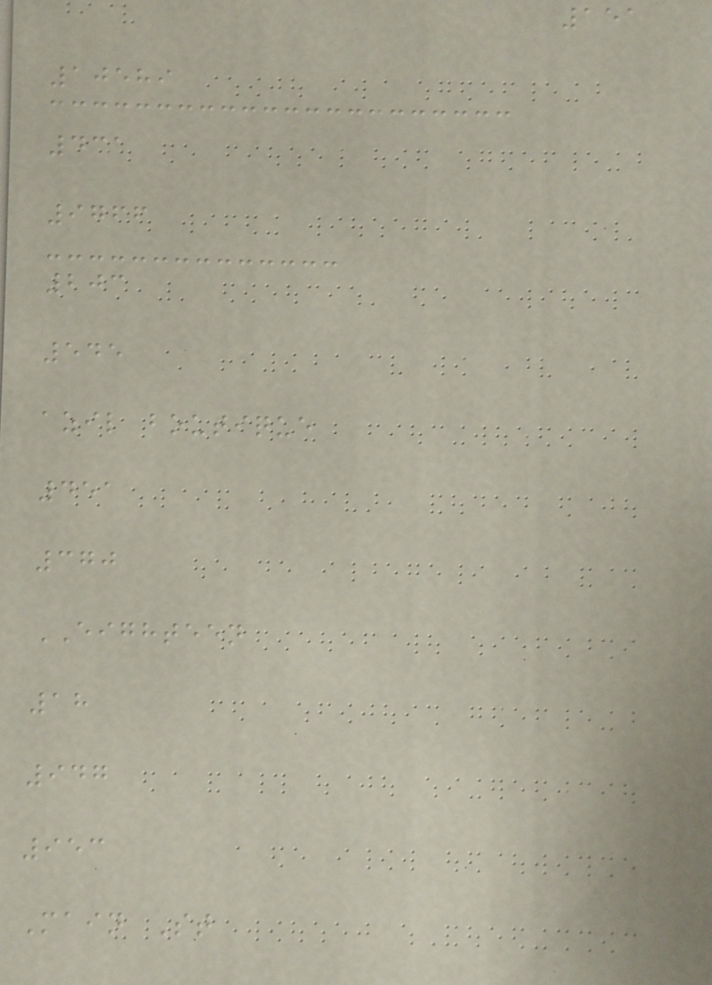151
10589
431
9766
203
545
azil boutique
451
370
EIGHTEEN
18
947
953
Main St
